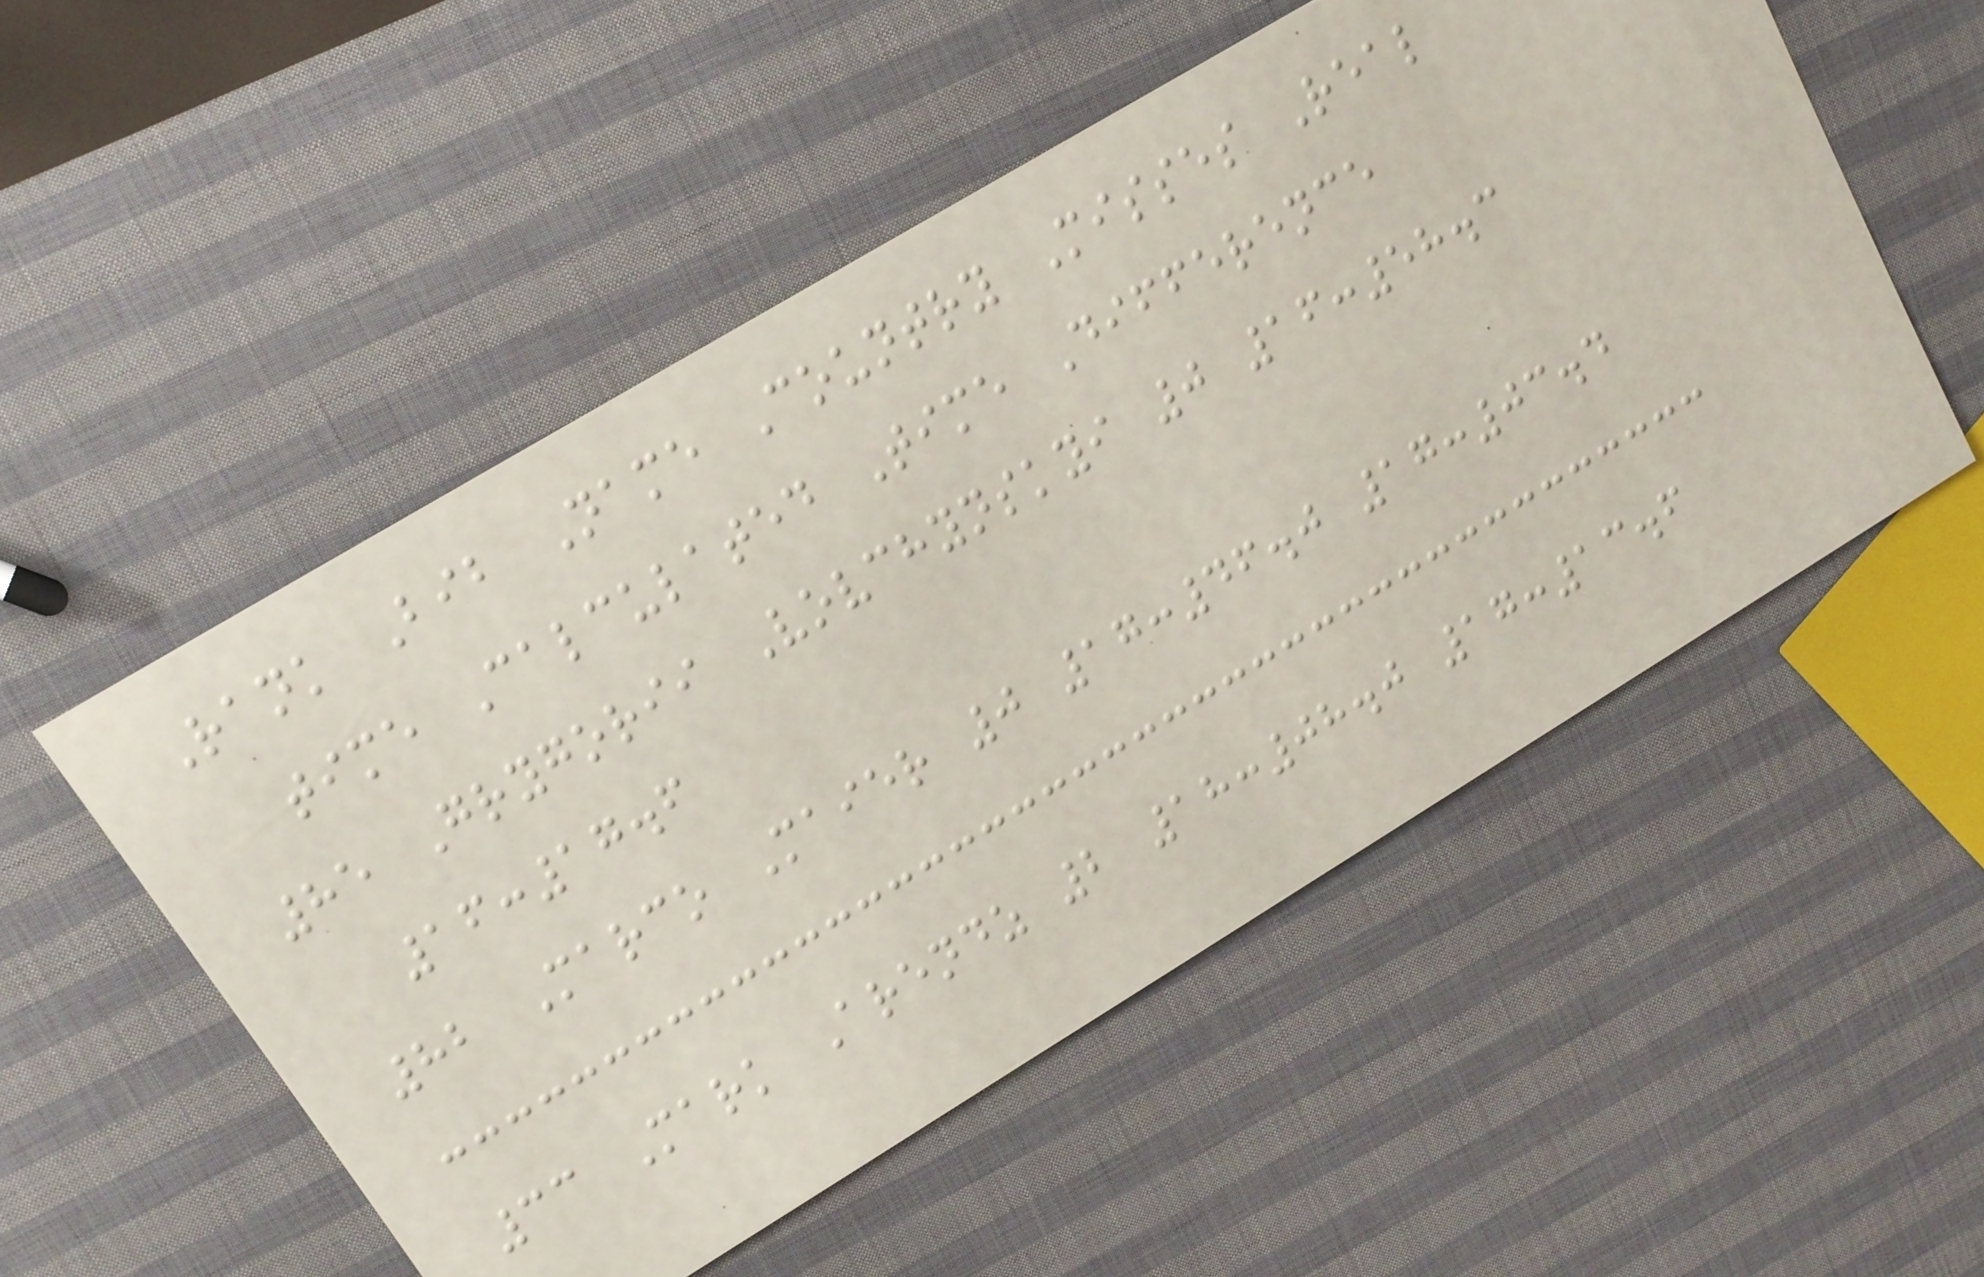Rank Bib Name Country Misses Real
time Calculated Time Difference
85 Grygorii Vovchynskyi 0 16:58.3
16:17.6
82 Marco Maier 0 17:46.0 17:03.4
33 Mark Arendz 2 18:08.0 17:13.6
